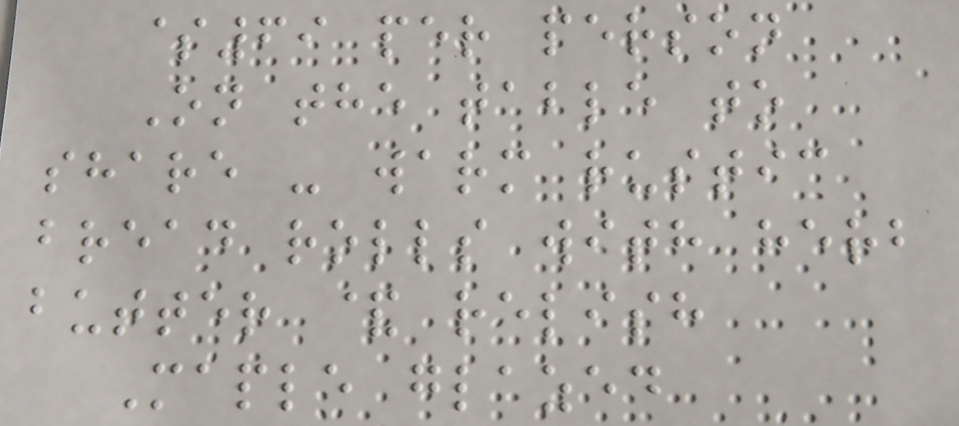$69 per person
On the table to
share - warm rustic
bread rolls with herb
butter & relish
Maple glazed
